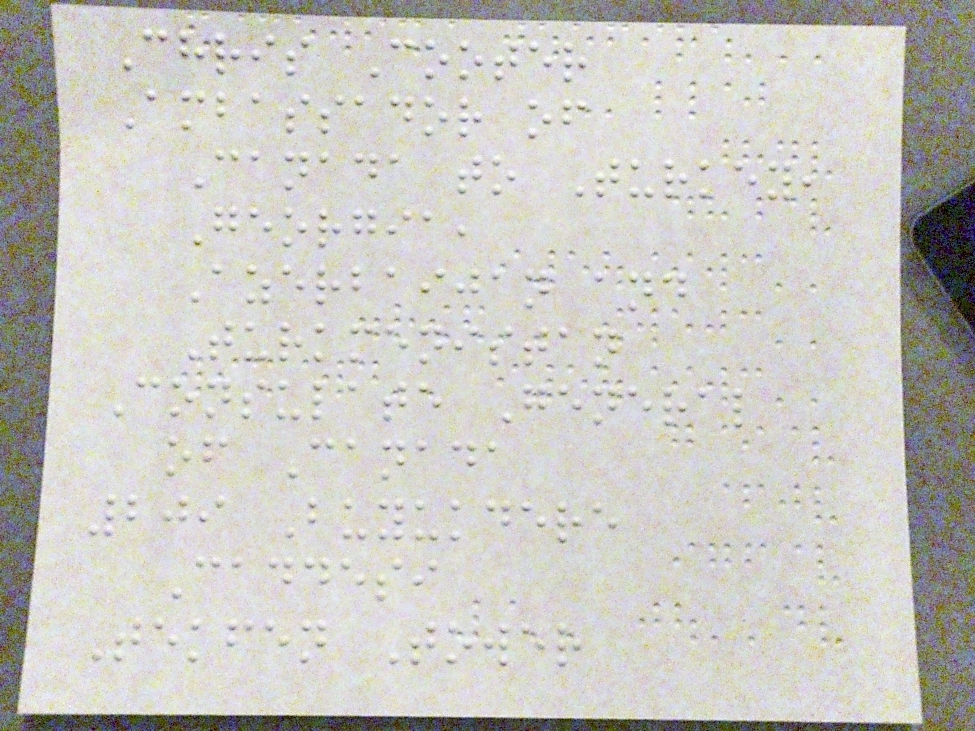Chris Cooter
Ambassador of
Canada to Turkey,
Georgia,
Azerbaijan and
Turkmenistan
Consulate General
of Canada
209 Buyukdere
Caddesi
Tekfen Tower
